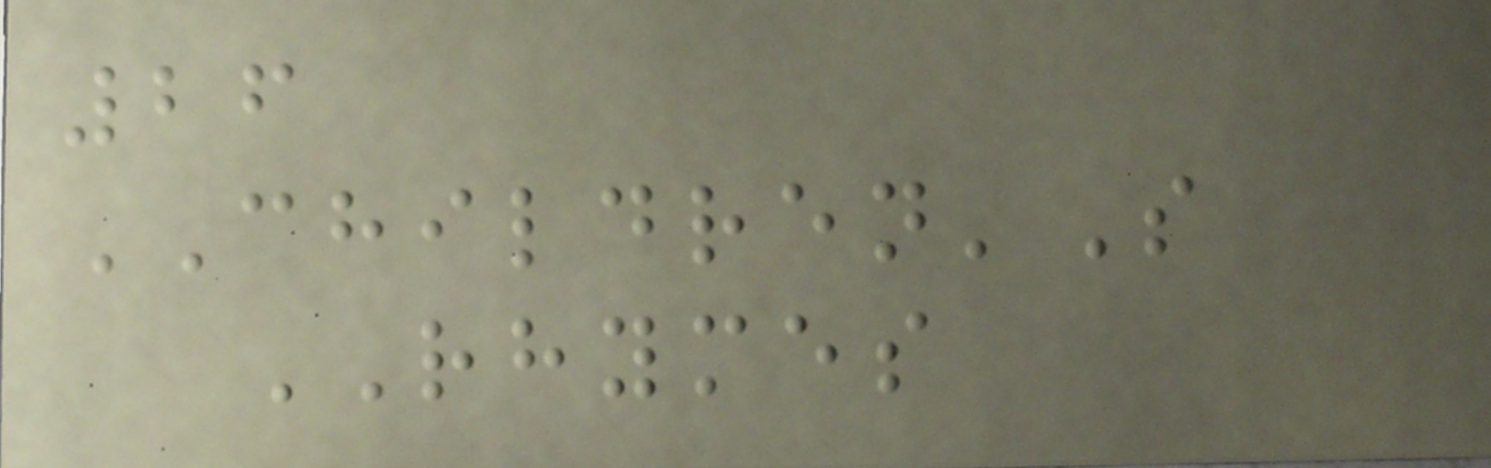26
CHILDREN'S
RHYMES
